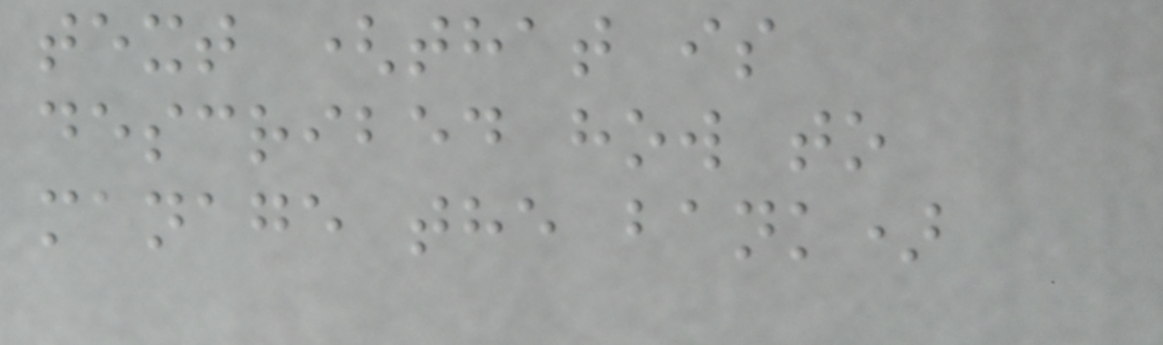text (that is
described how to
manage the bank)
